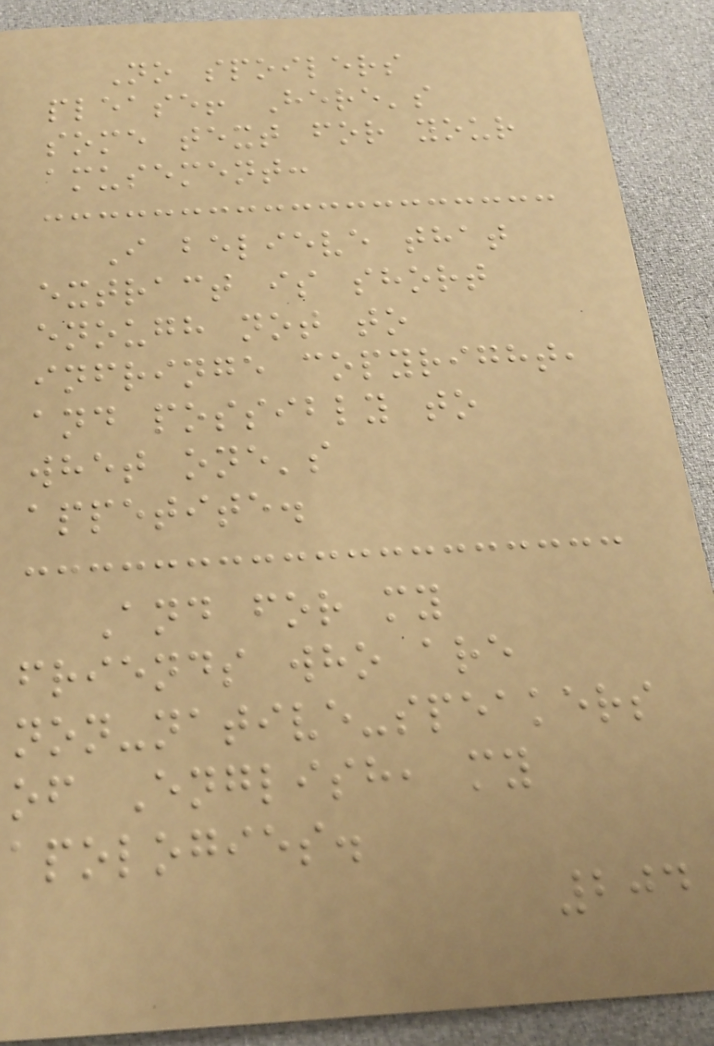No spoilers
please! Here's
some text for your
amusement:
I believe that
extract is short
enough not to
infringe copyright,
and possibly to
whet one's
appetite.
And for my
friends who are
non-native-speakers
of English, my
apologies.
204
